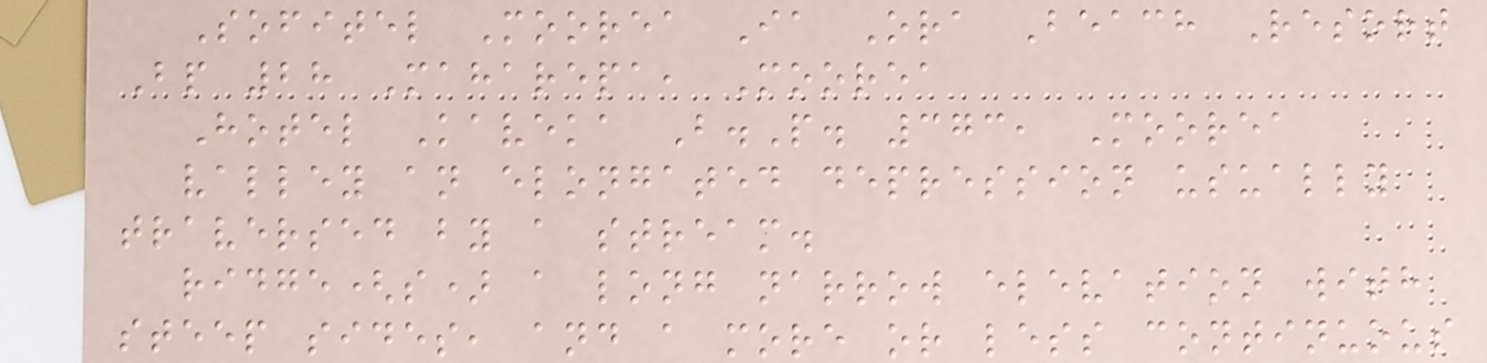Sofitel Moorea Ia Ora Beach Resort
Bp 28 Maharepa, Moorea
Hotel Kaveka B.P. 373, Moorea
valley an elongated depression usually
traversed by a stream.
ridge(s) a long narrow elevation with
steep sides, and a more or less continuous
